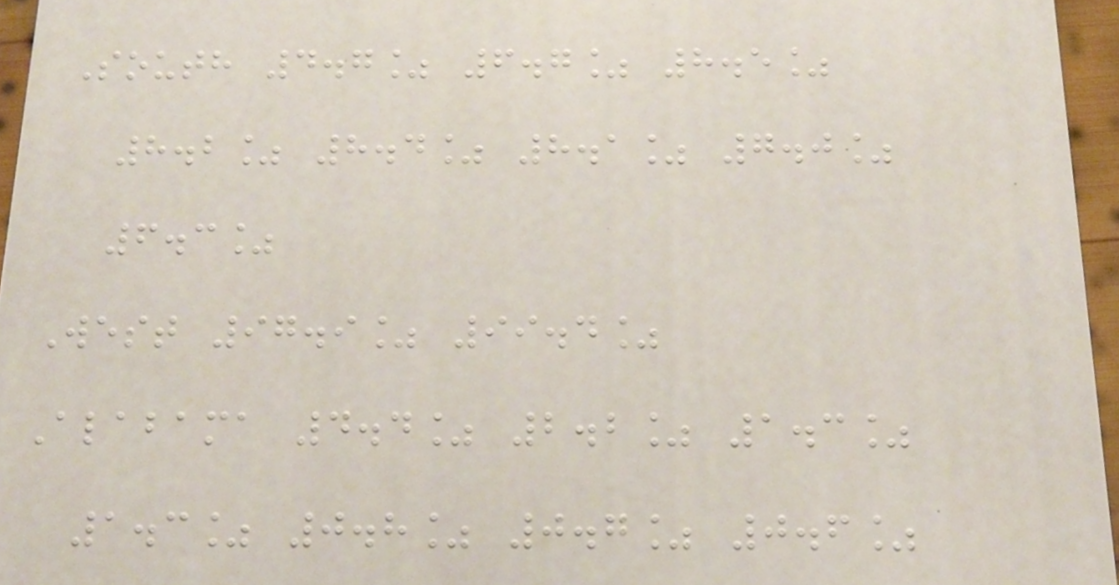South 4.7% 6.7% 8.5%
8.2% 8.4% 8.1% 7.0%
6.3%
West 97.9% 99.4%
Alabama 4.4% 2.2% 1.3%
1.3% 0.8% 0.7% 0.6%
